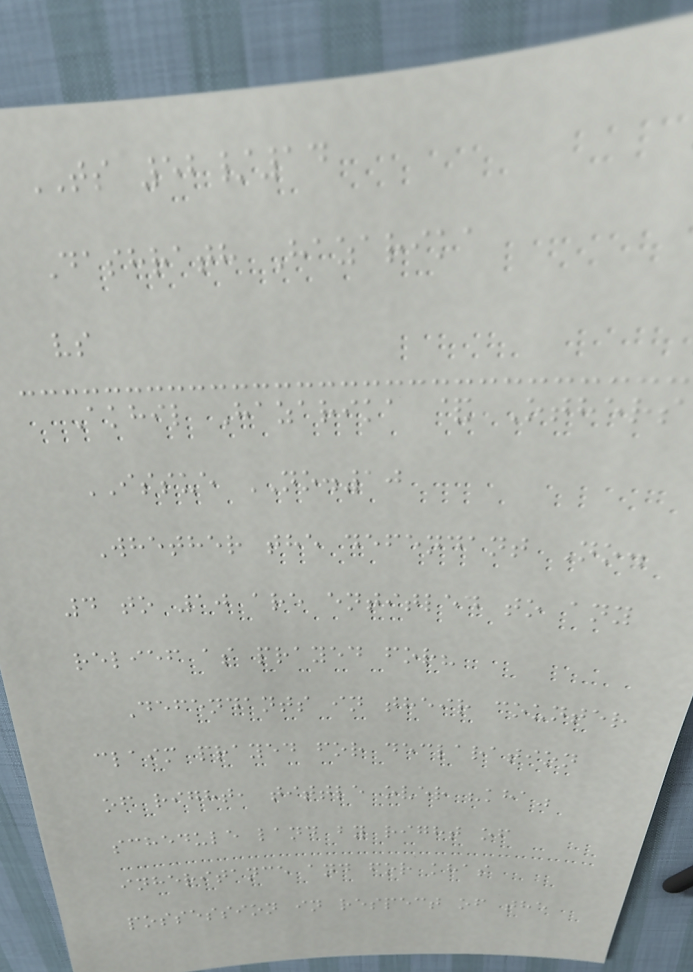TS 52/14
Dashrath Hazarika
vs
Akhil Hazarika & Others
ISSUE NO.10
Whether the defendant No.
4 to 10 are entitled to any
relief as prayed for?
Defendants in their counter
claim prayed for declaration
of right, tittle over "kha"
schedule land by right of
inheritance and for khas
possession in respect of the
